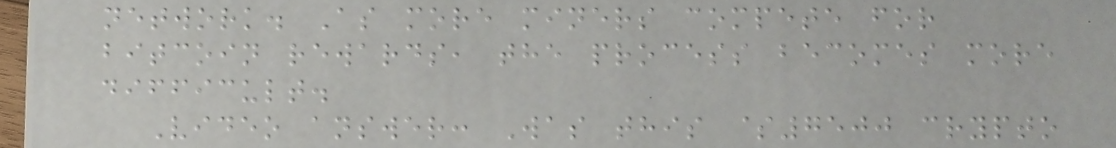network. As more miners compete for
bitcoin rewards, the process becomes more
difficult.
Video answer: Was this $7500 crypto
